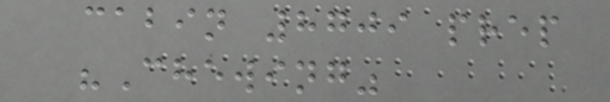cabin 8709 prep
"Chewing"
